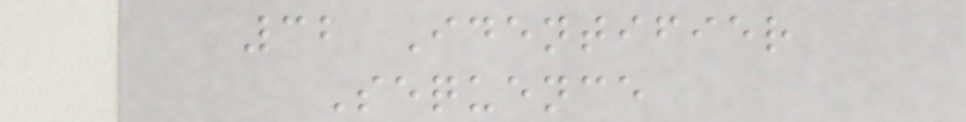32 Identifier
Sequence
